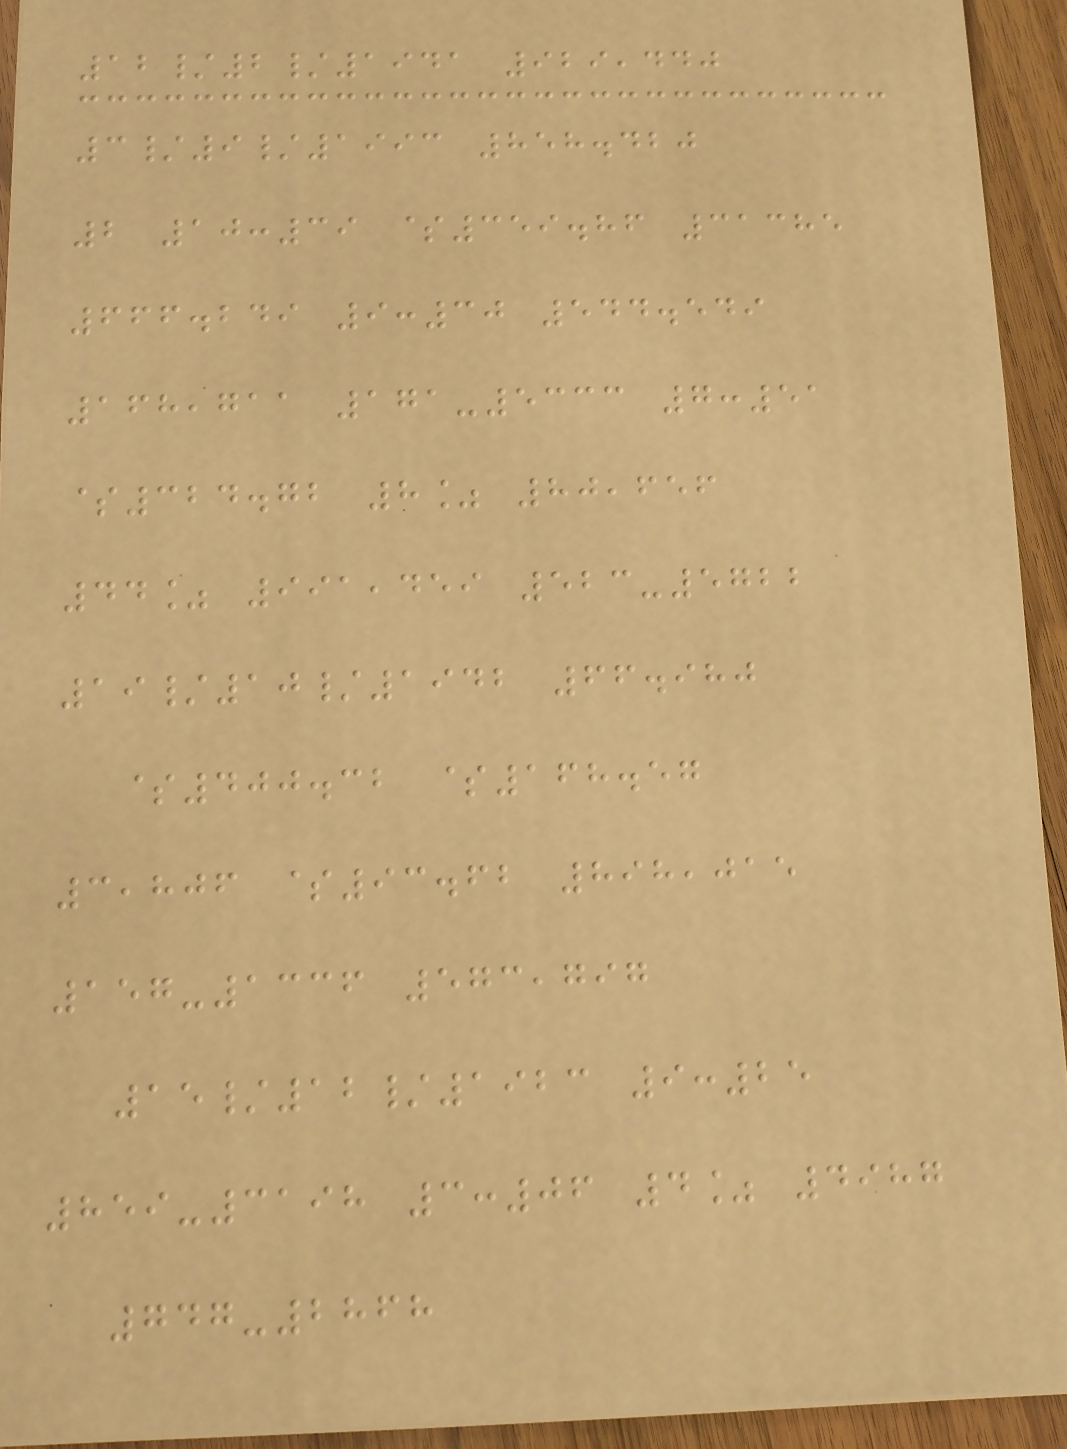12/2/1941 929,440
3/9/1993 858.420
2 10:39 $359.86 31385
666.249 9:30 544.549
168,711 171-5333 7:51
$324.72 8% 80,656
44% 991,459 523-5722
19/10/1942 66.980
$400.32 $168.57
3,806 $93.62 898,015
157-1336 573,797
15/12/1923 9:25
859-3198 3:06 4% 4987
747-2868
